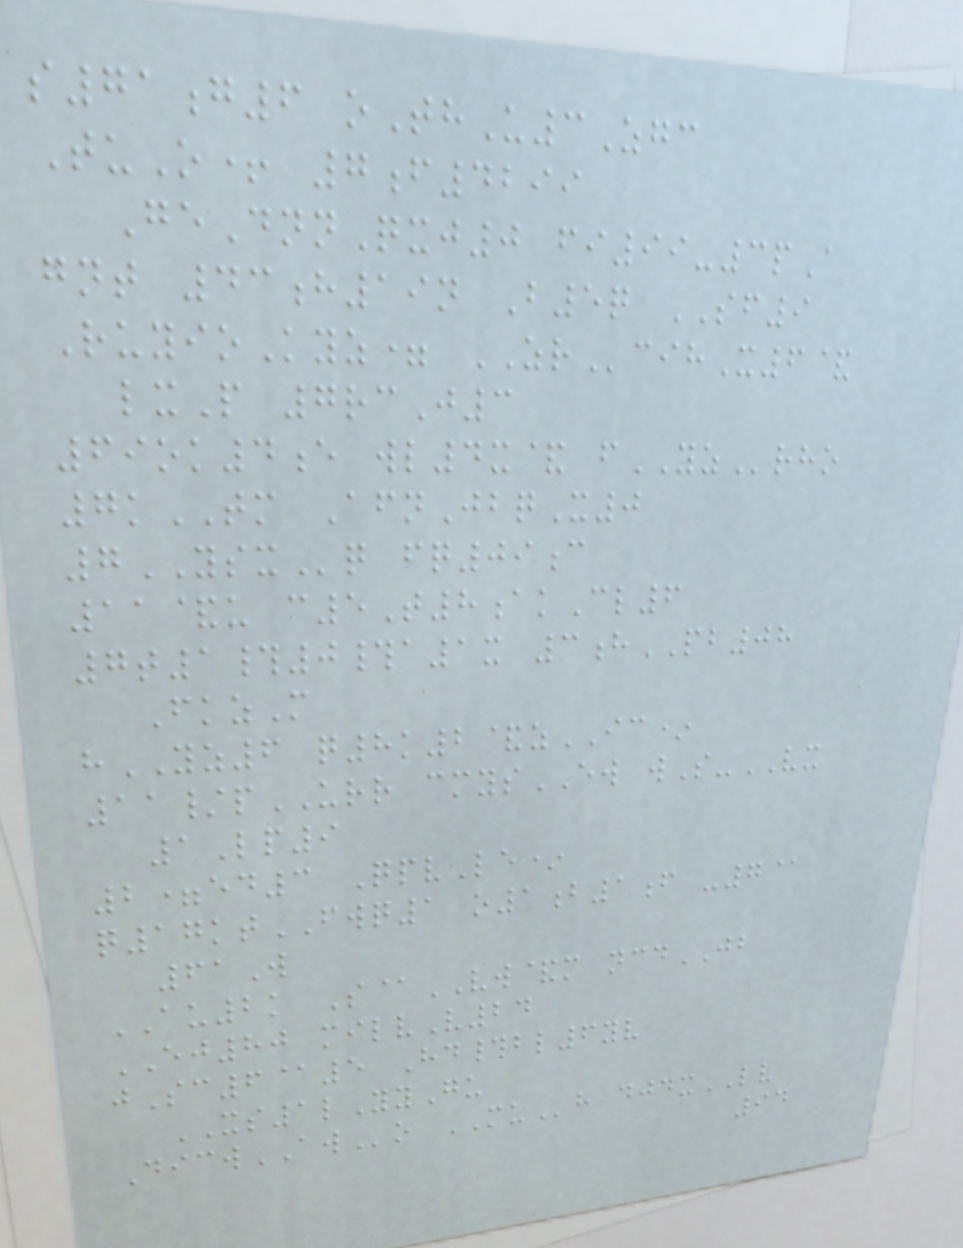s71g6 oThU3Zgc
TuO+ 7f4299
GeDnnQxj0 fi99-3pA
gnt 43h19n B5q SF9
RuyioKyz= ZRcihX6&
lxP 7rcJ3
69ok4e wl4x& fYZrho
7kTM AfnJbqX0
7YSXq fq09c
11&u c5T8akCl6
7t1#0#a1x 3hPB08
FkzM
hYZ6 q8k2&zIC*
11/pURR cmysEW wS-VX
1Lp9
2=ed3 QpvLe*
q17ktFWQ1 o1b1f -7@
61W
AU2k S@VW&m ncdJB
EJ80 milvV24
jSc6@5 Hd#bl6yv
XS1lYyGu
DicwAWo MUh djdxLV
94
